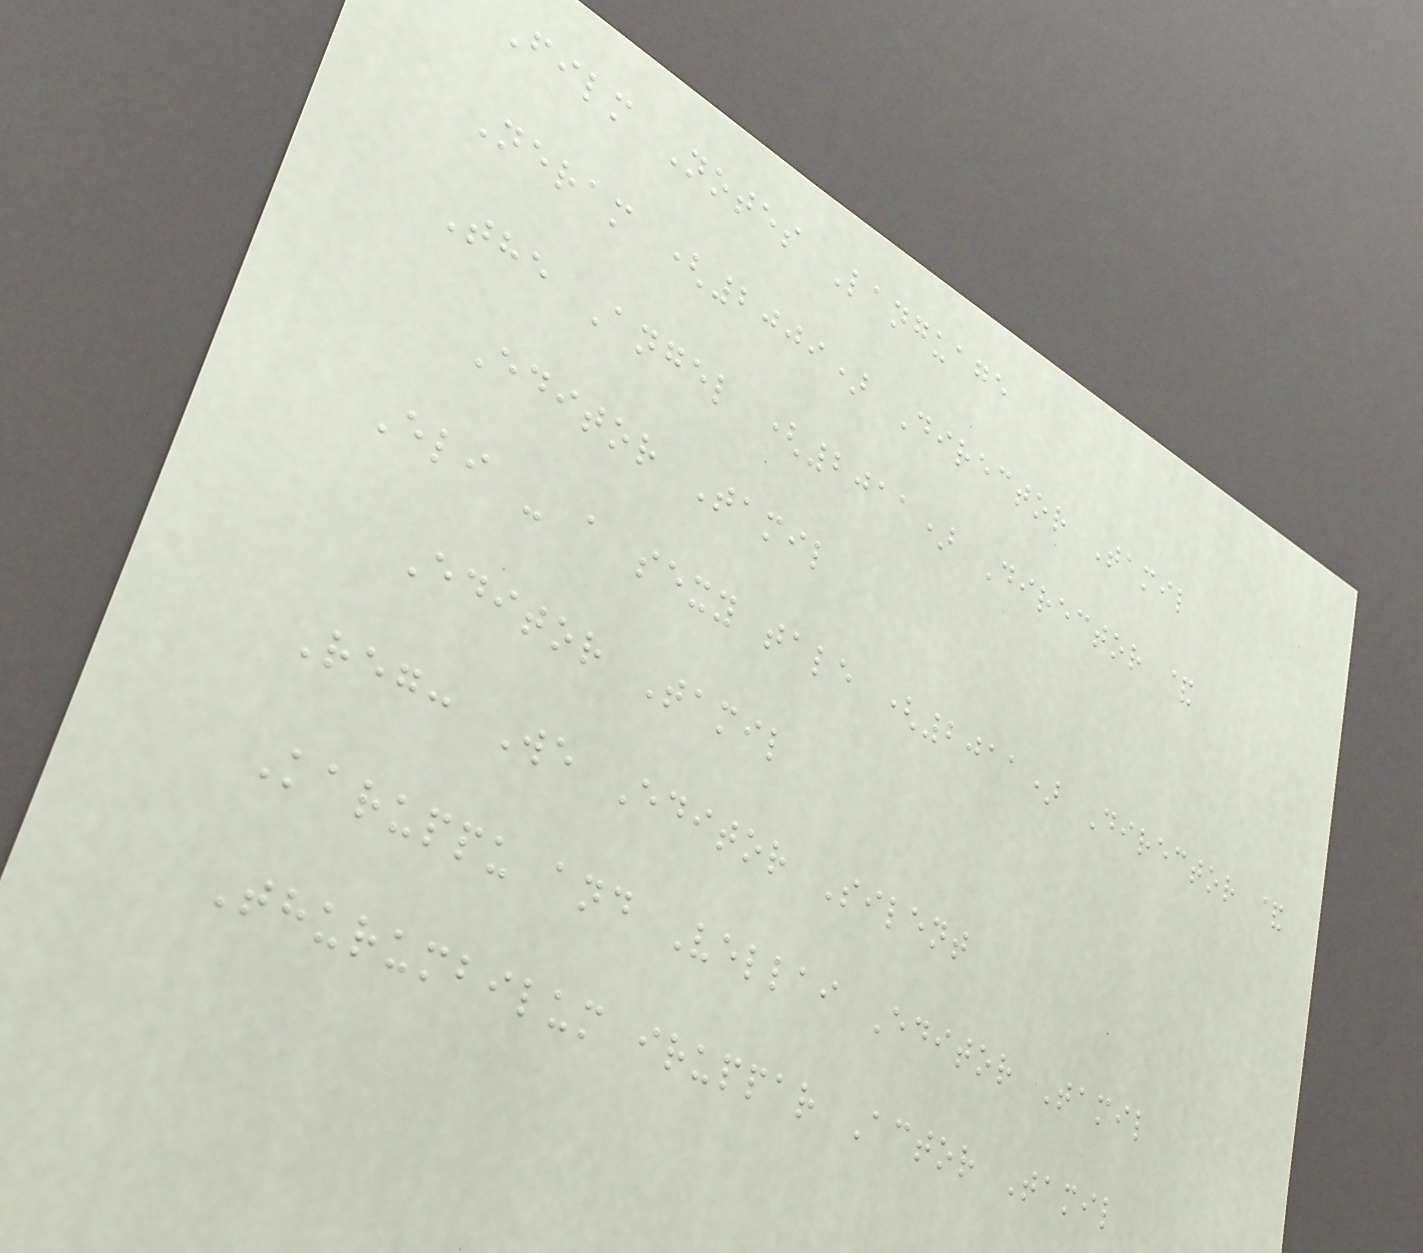Film Notes Language
Neram (2009) Director Tamil
The Angel (2011) Director &
Editor Tamil
Eli - a sexy tale (2011) Director &
Editor Tamil
Reg: We Editor Silent
Karuppu and Vellai Editor Tamil
Thurumbilum iruppar Actor Tamil
